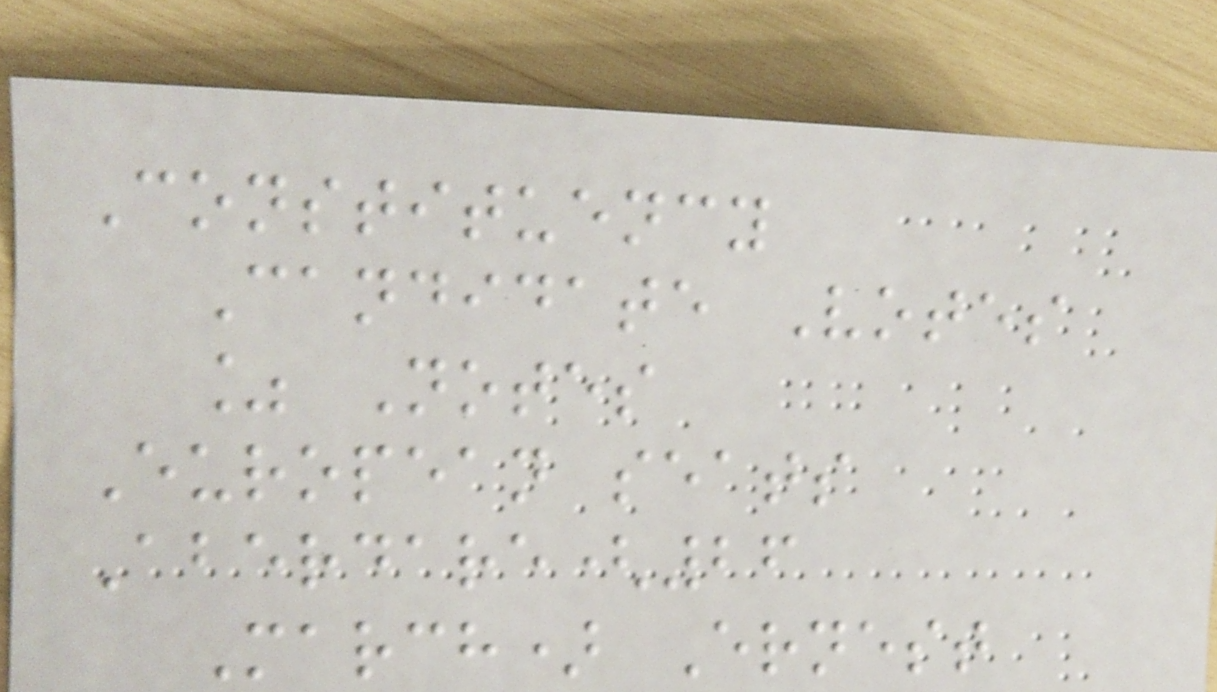Constituency
Candidate Votes
% Notes
European seats
Aberdare(26
March) Ernest
